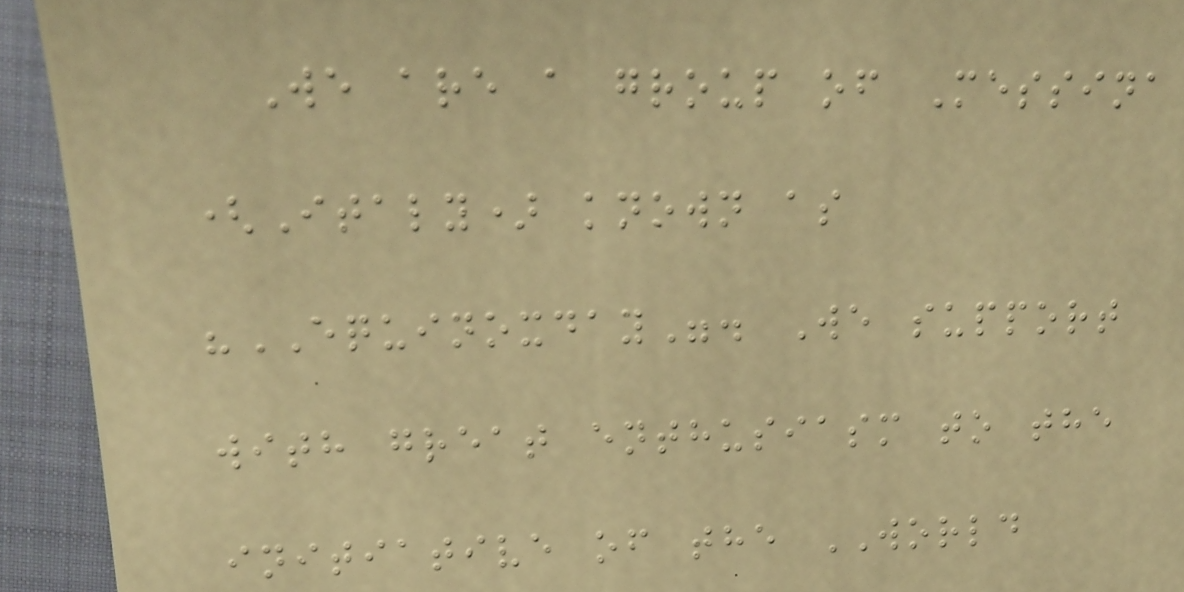We are a group of Messina
(Italy) known as
"EQUINOXDAY". We support
with great enthusiasm to the
initiative of the WORLD
